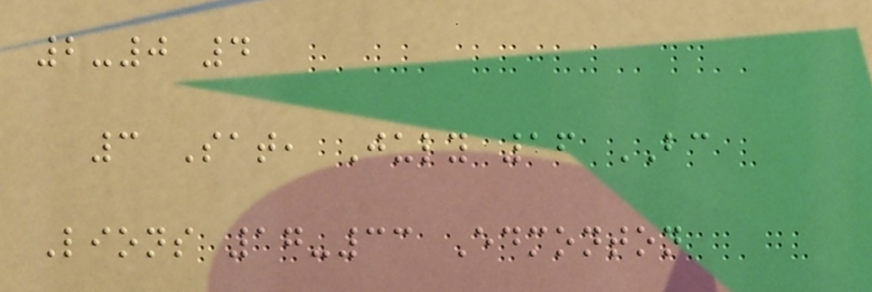2-0 4
3 Sat, July 16 BC
Lions 17-33 Edmonton
